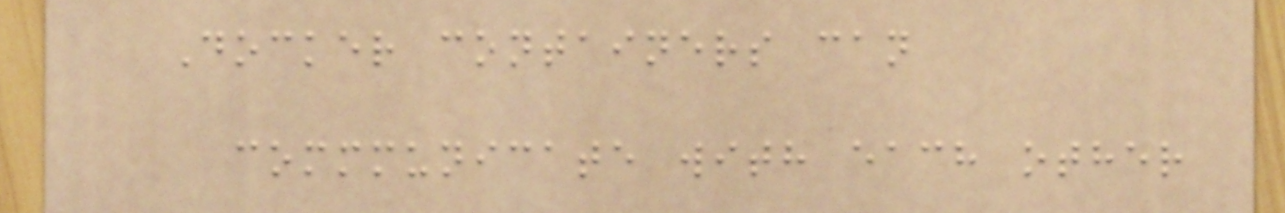Docker containers can
commmunicate with each other
